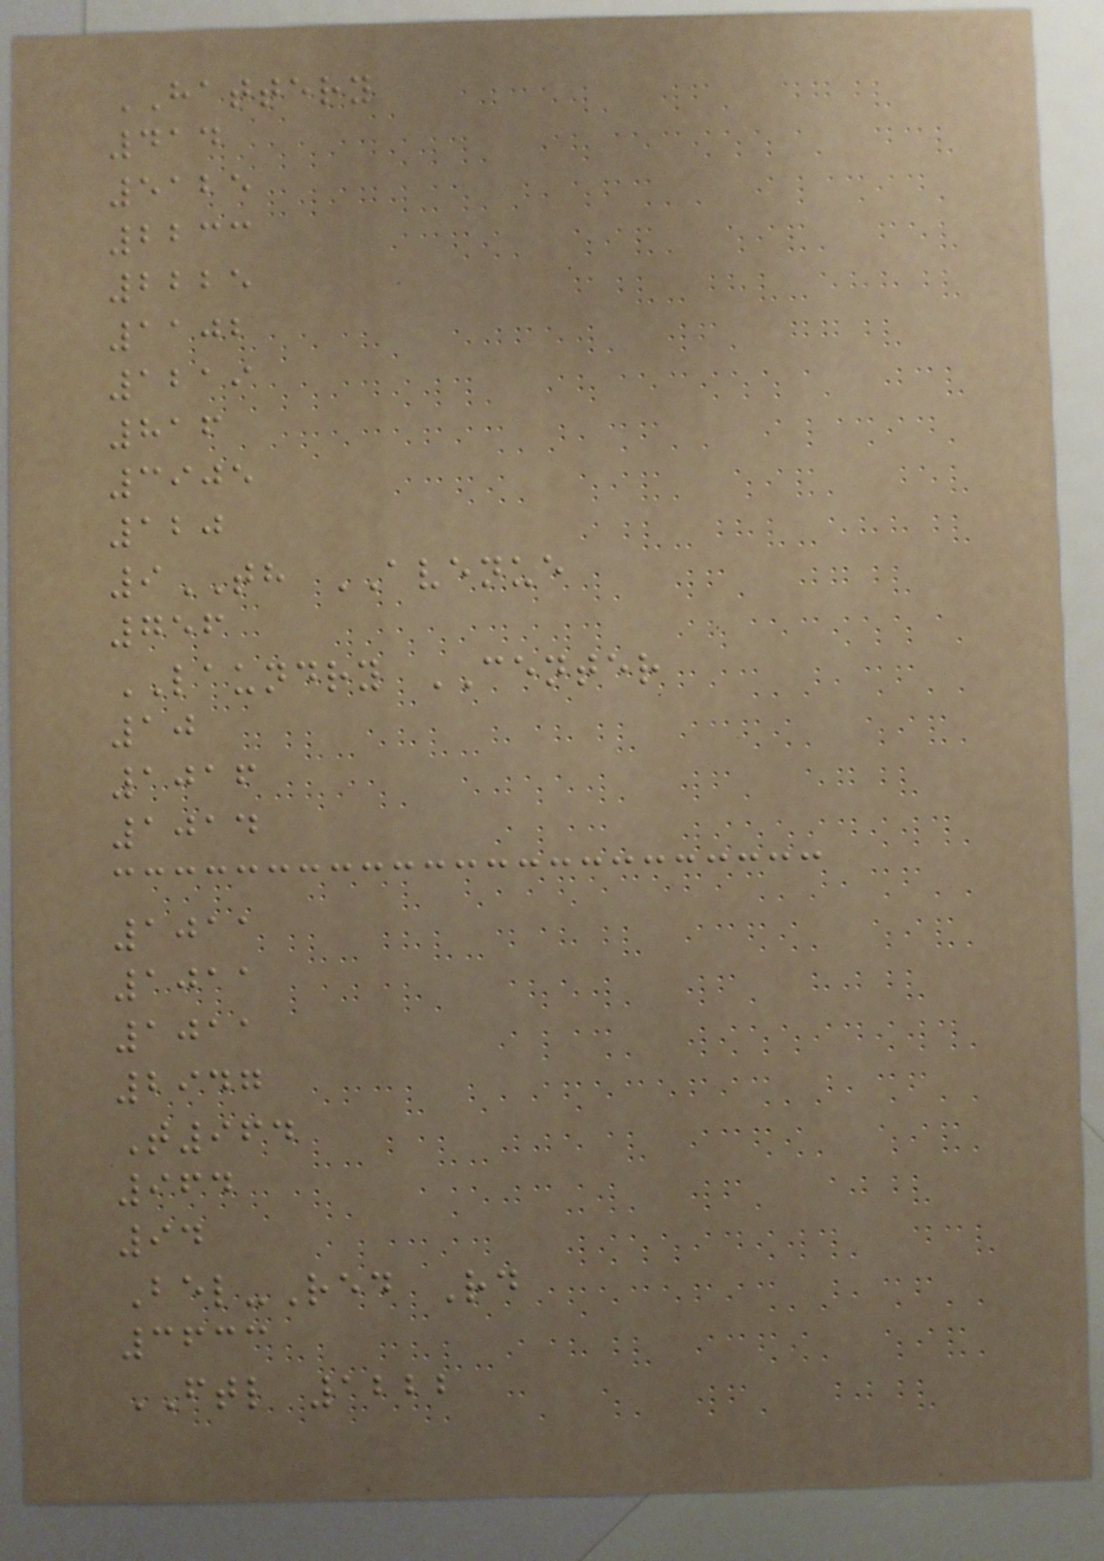HATTERY
414
5125
2233
2225
1102
1219
816
3905
120
9TH AVENUE
756
LAUNDRY CENTER
10
1016
1014
1011
1011
1011
2947
T964
964
94
Bel-Red Rd
3633
FTL 1222
